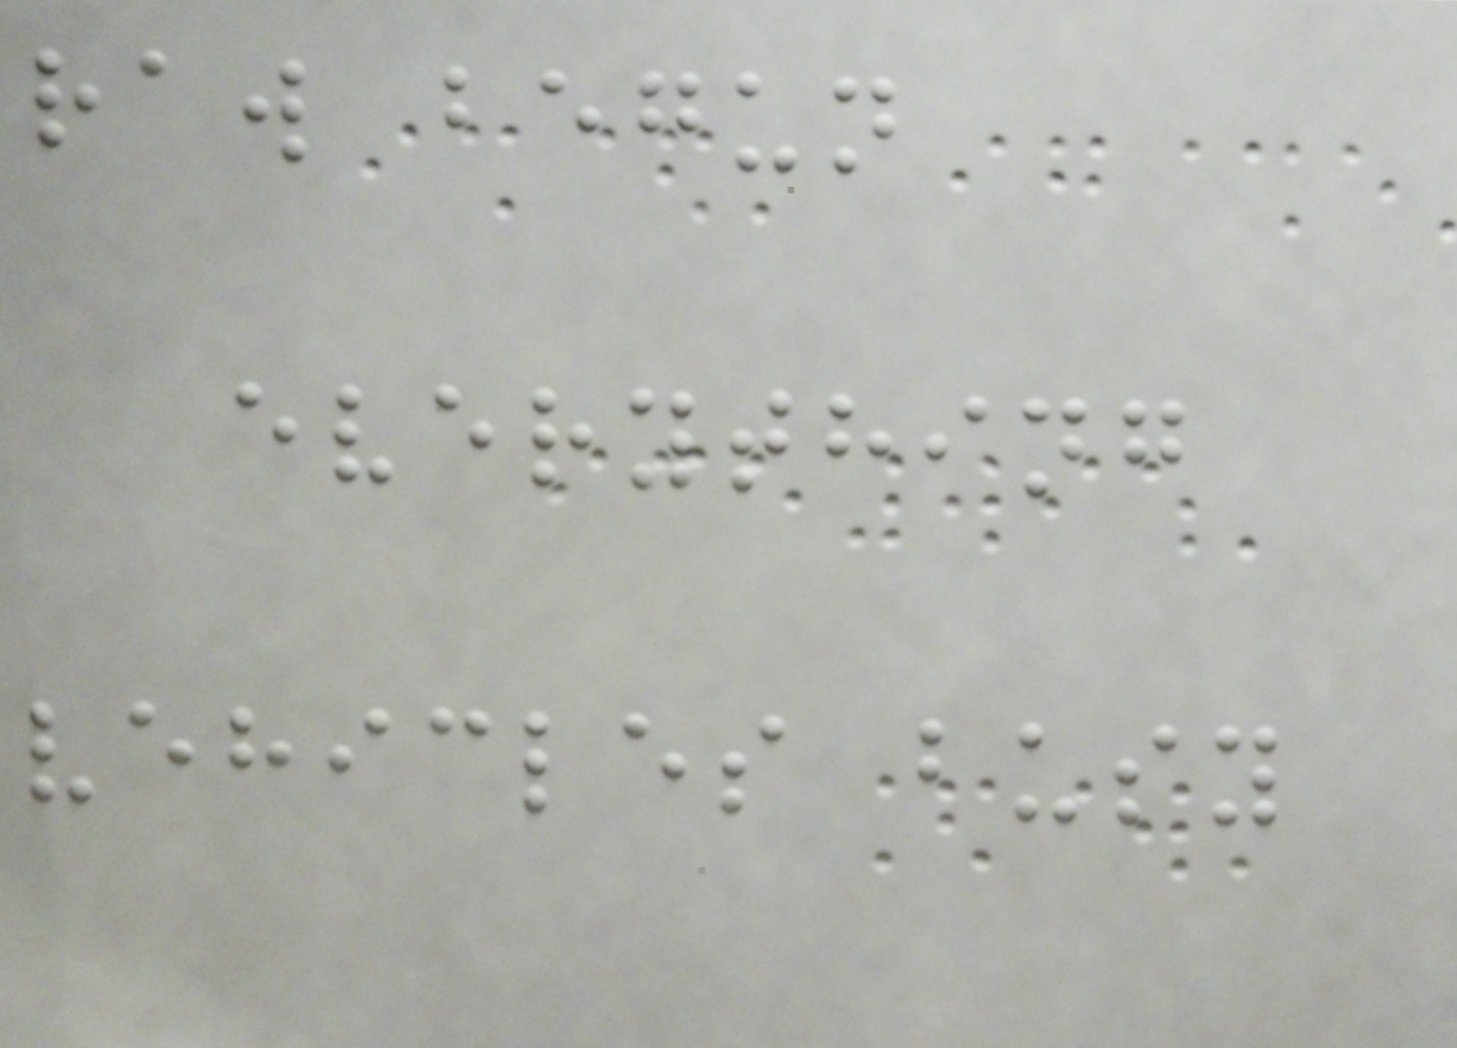raw begun
everything
vehicles busy
